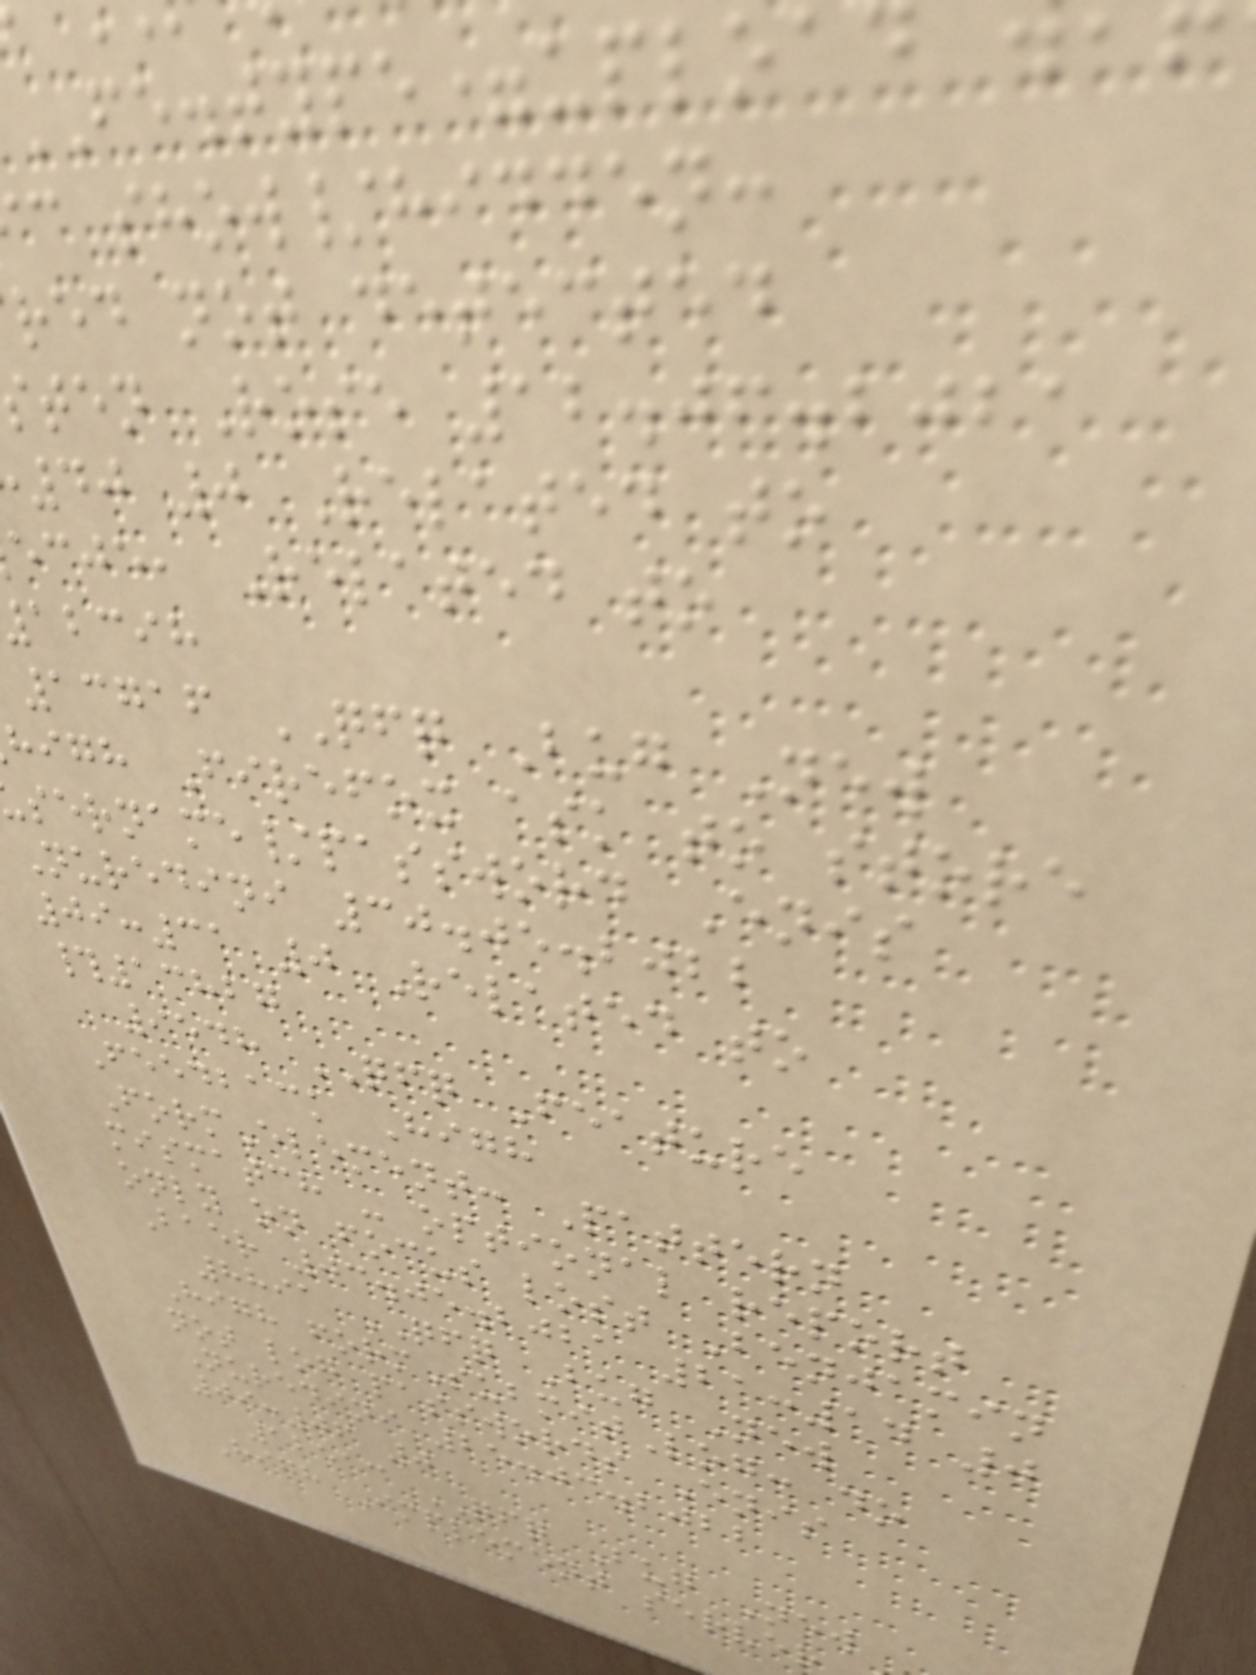FE.type=uploa
c show/hidden:
red not detected
ten Rose 12.06.2021
40 0 Related to
ecje, Related to
abcih
13716 QFQ Bug New
high Firefox ask to store
sername/password Enis
Nuredini 30.05.2022
09:31 0 Related to
#13827
9548 QFQ Feature
Feedback High
FormElement: Pattern
mismatch - optional report
only on focus lost Benjamin
Baer 03.05.2021 21:14 0
8891 QFQ Bug New
High formSubmitLog: do
not log passwords Enis
Nuredini 25.03.2022
09:06 0
12513 QFQ Bug New
High Implement server
